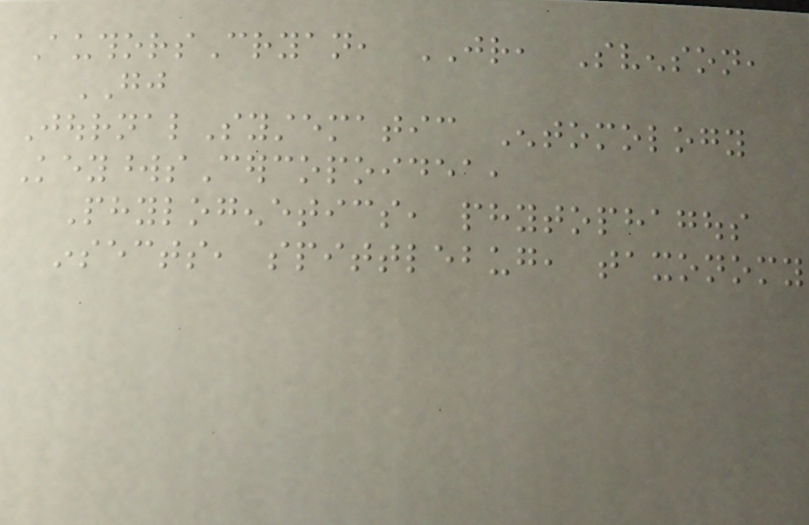AuthorsCryan, JR, Svenson,
GJ
JournalSystematic Entomology
KeywordsCercopoidea,
Phylogenetics, phytophagous
insects, spittlebug, taxonomy
